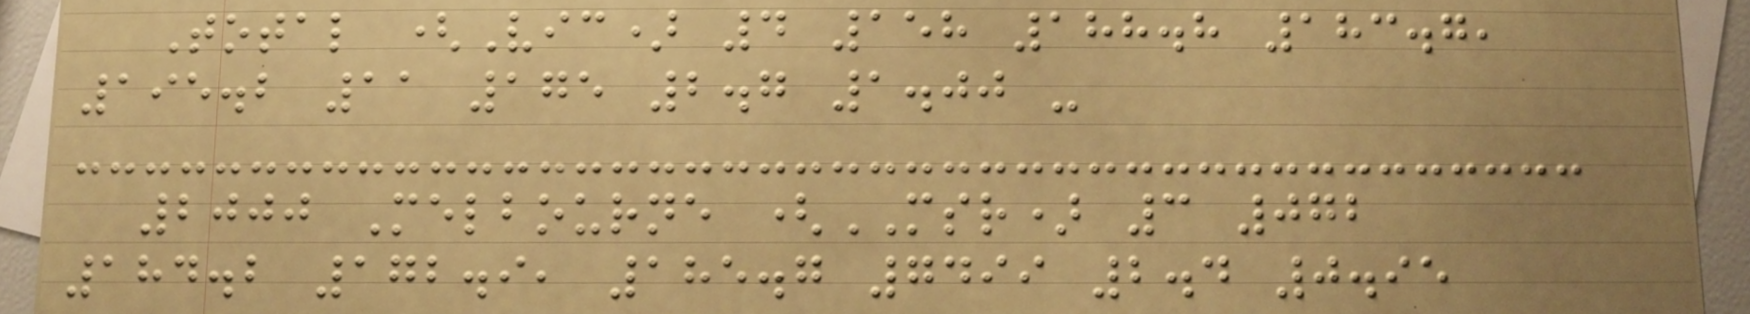Total (Vic) 4 158 188.8 183.7,
195.2 11 175 2.7 1.00 -
2000 Melbourne (MSR) 3 072
184.2 172.9, 185.7 7499 2.4 0.95
